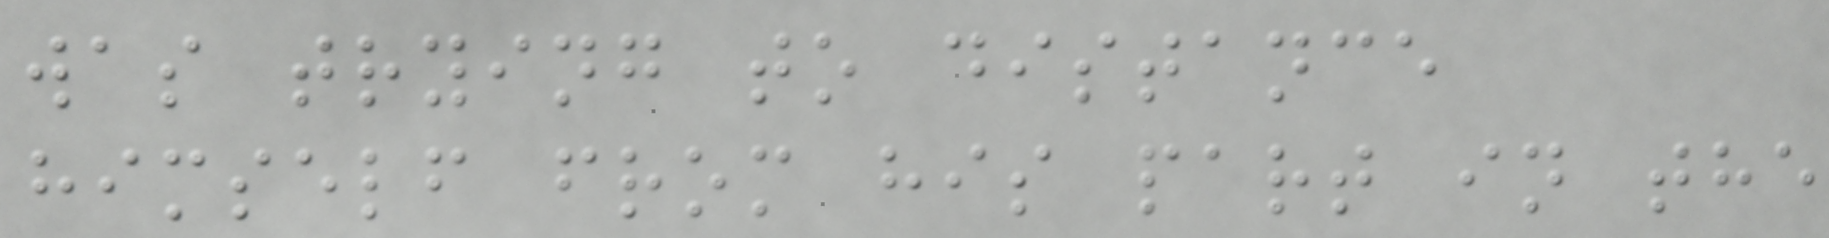was trying to distance
himself from his part in the
